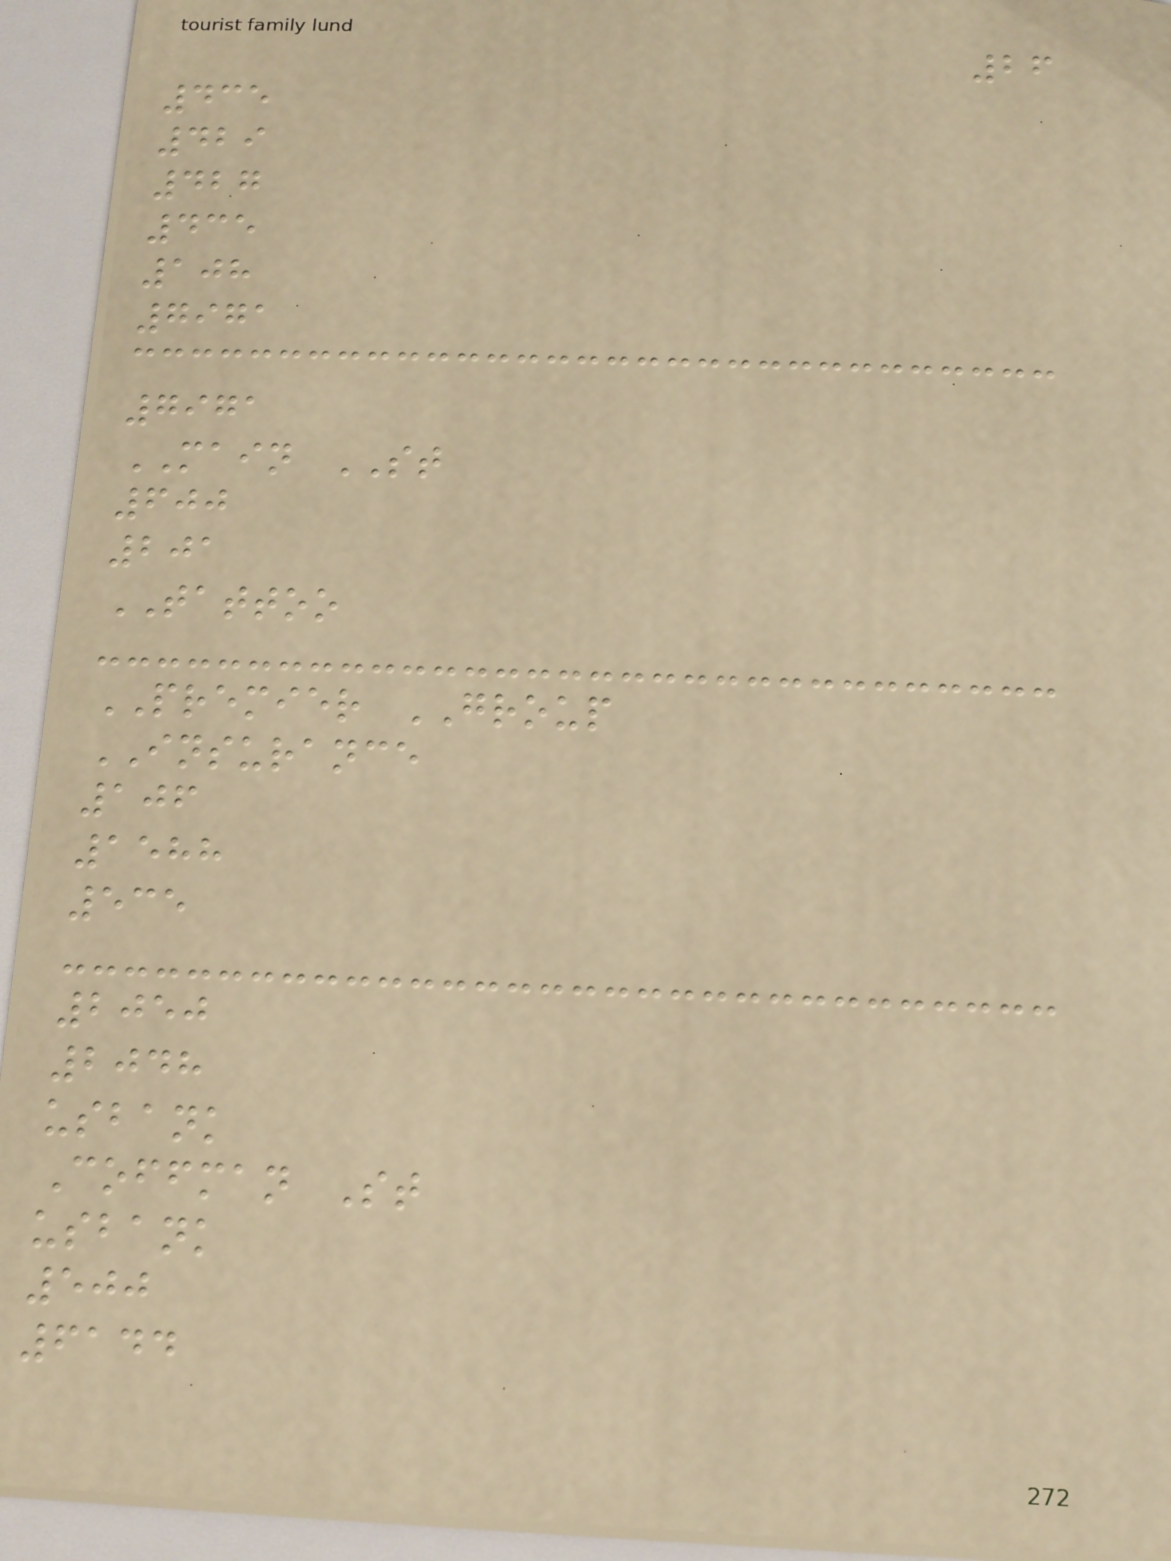26
435
429
427
435
108
7971
7971
MAIN ST
600
201
TATTOO
PREMIER GROUP
INSURANCE
106
1588
535
2050
2048
usbank
Coffman St
usbank
500
6144
